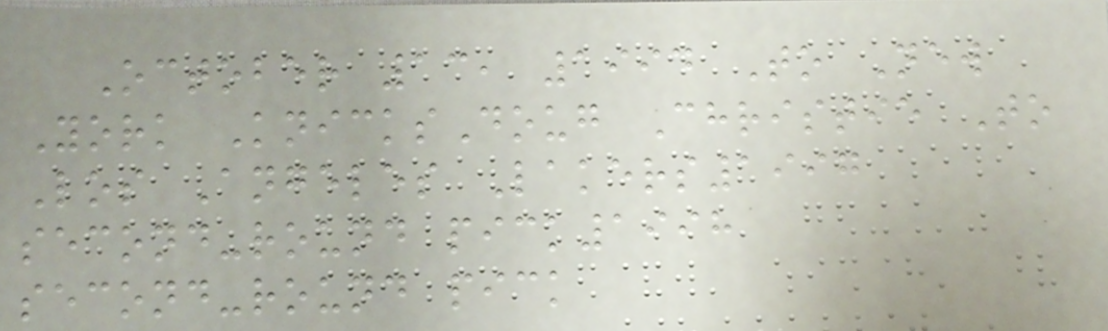October 13, 1994 To New
York KnicksDoug Christie To
Los Angeles Lakers1997
second-round pick1998
second-round pick
